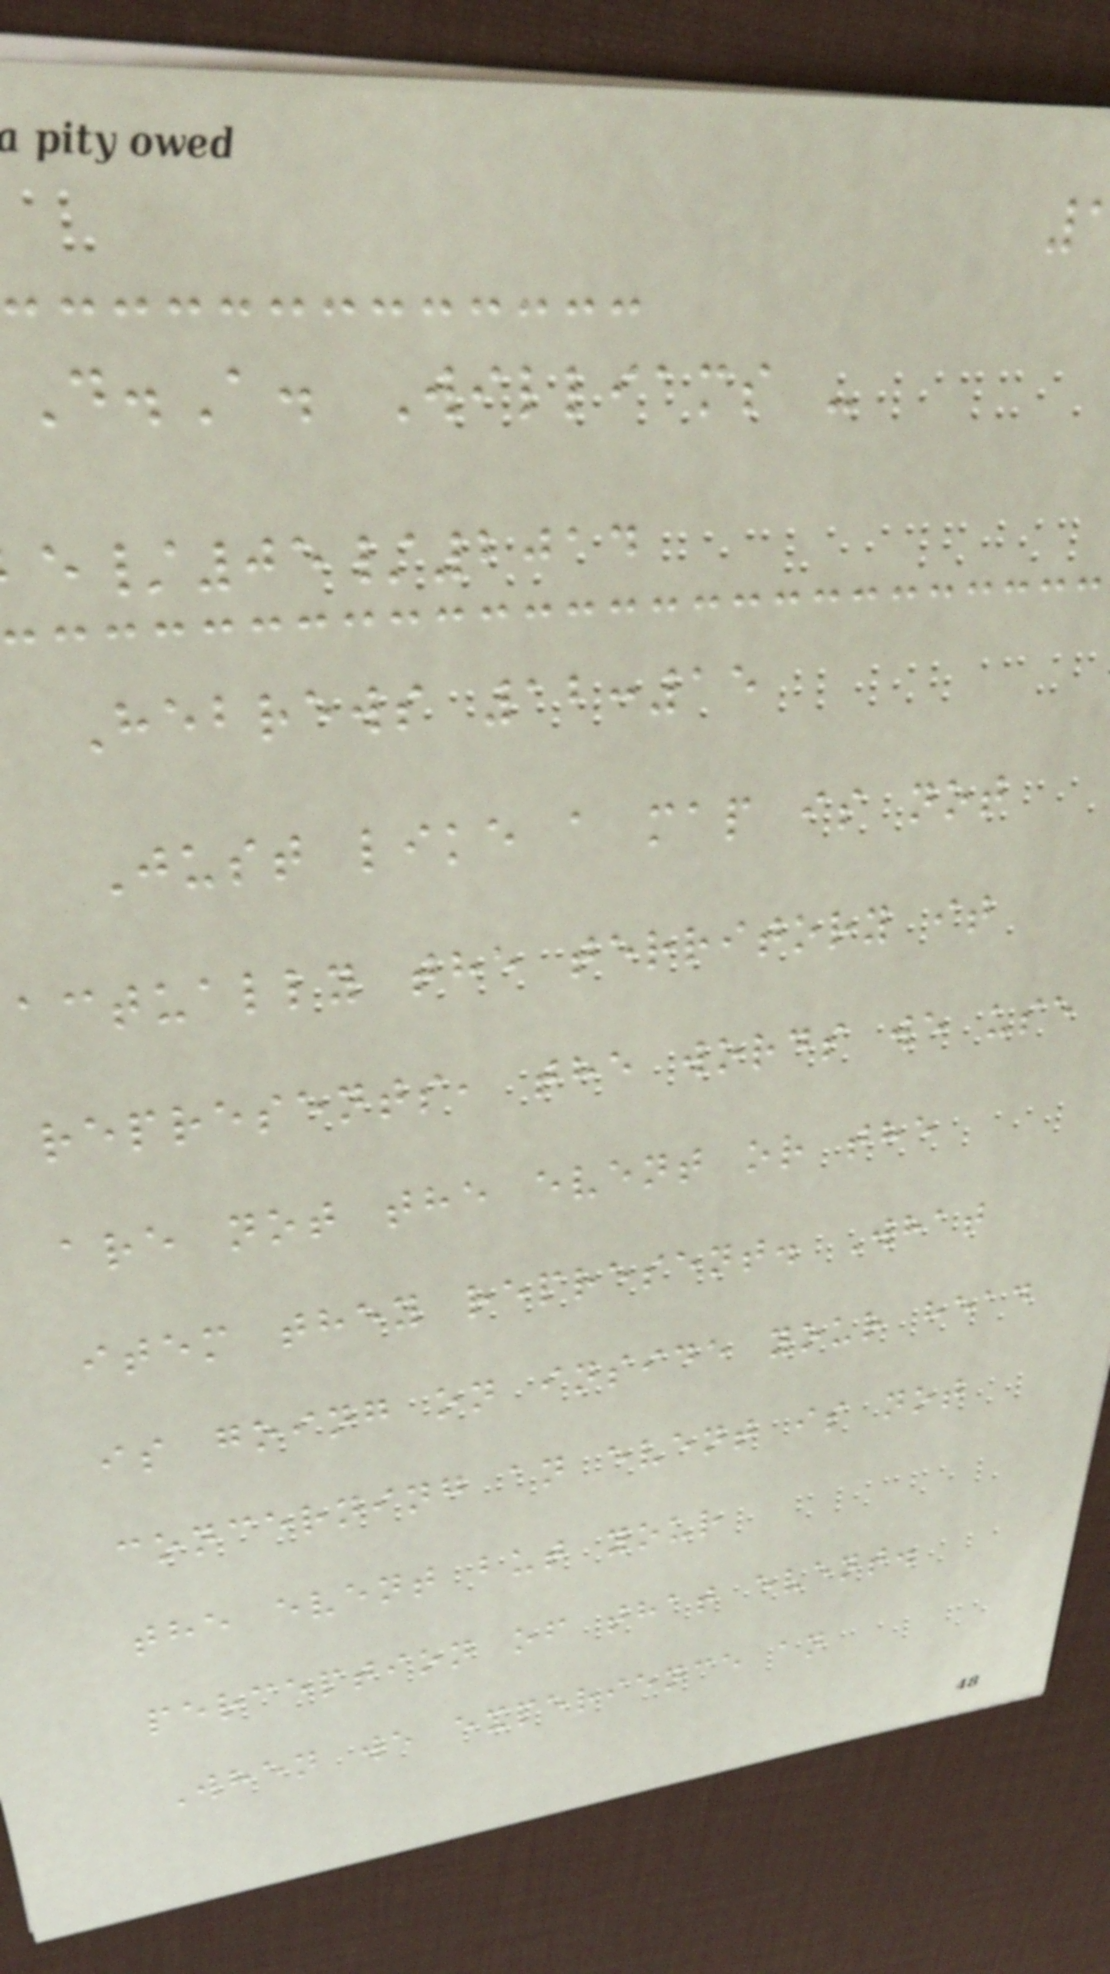D.A. Williams -
/05/2014
Hebrews 12:15
Just like a map is not
actually the territory it
represents, the words we use
are not the event or the
item they represent. What
is going on inside your head
concerning an event is not
the event but your
perception of that event.
When we experience an
